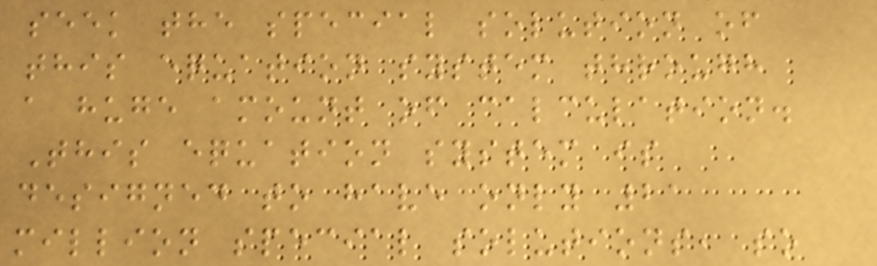seek the special solution of
this equation system through
a huge amount of calculation.
This equation system is
designed to have only 21
million special solutions, so
